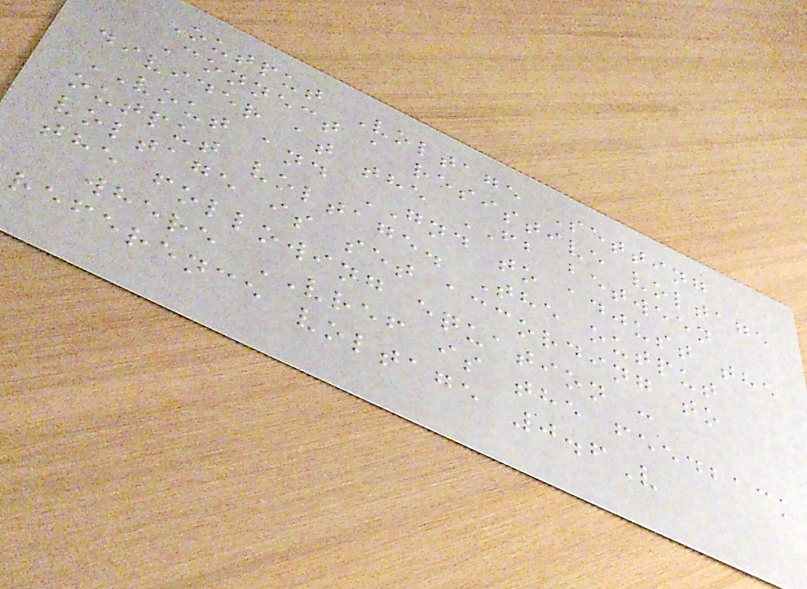Output Voltage Setting
Connect a resistive voltage
divider at the FB between
VOUT and GND to adjust the
output voltage. The output
voltage is set according to
the following equation :
where VREF is the feedback
reference voltage 0.6V
